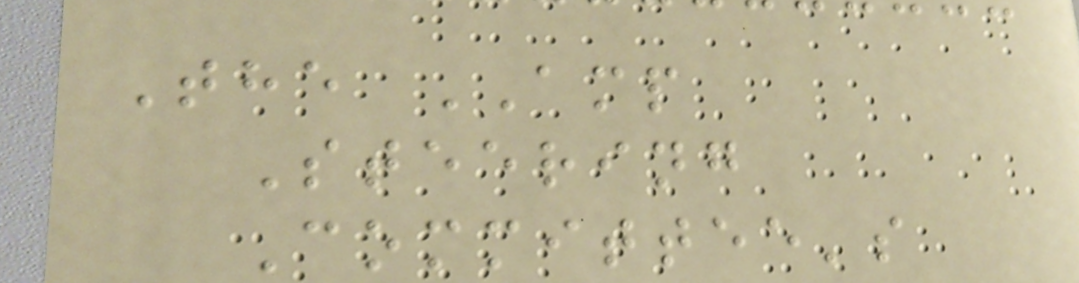The AMP
Steering
Committee's
